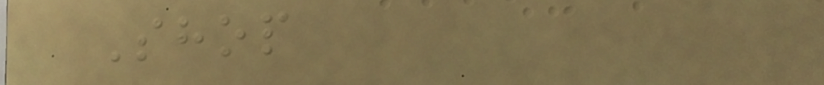Shop
